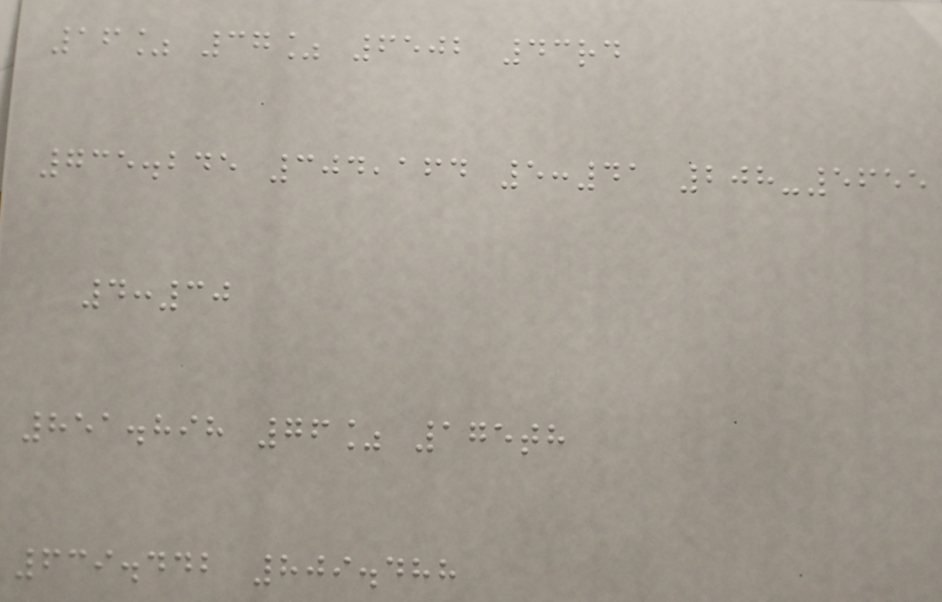16% 37% 6502 43rd
735.245 304,164 5:41 208-5655
4:30
851.898 76% 175th
639.442 809.488
